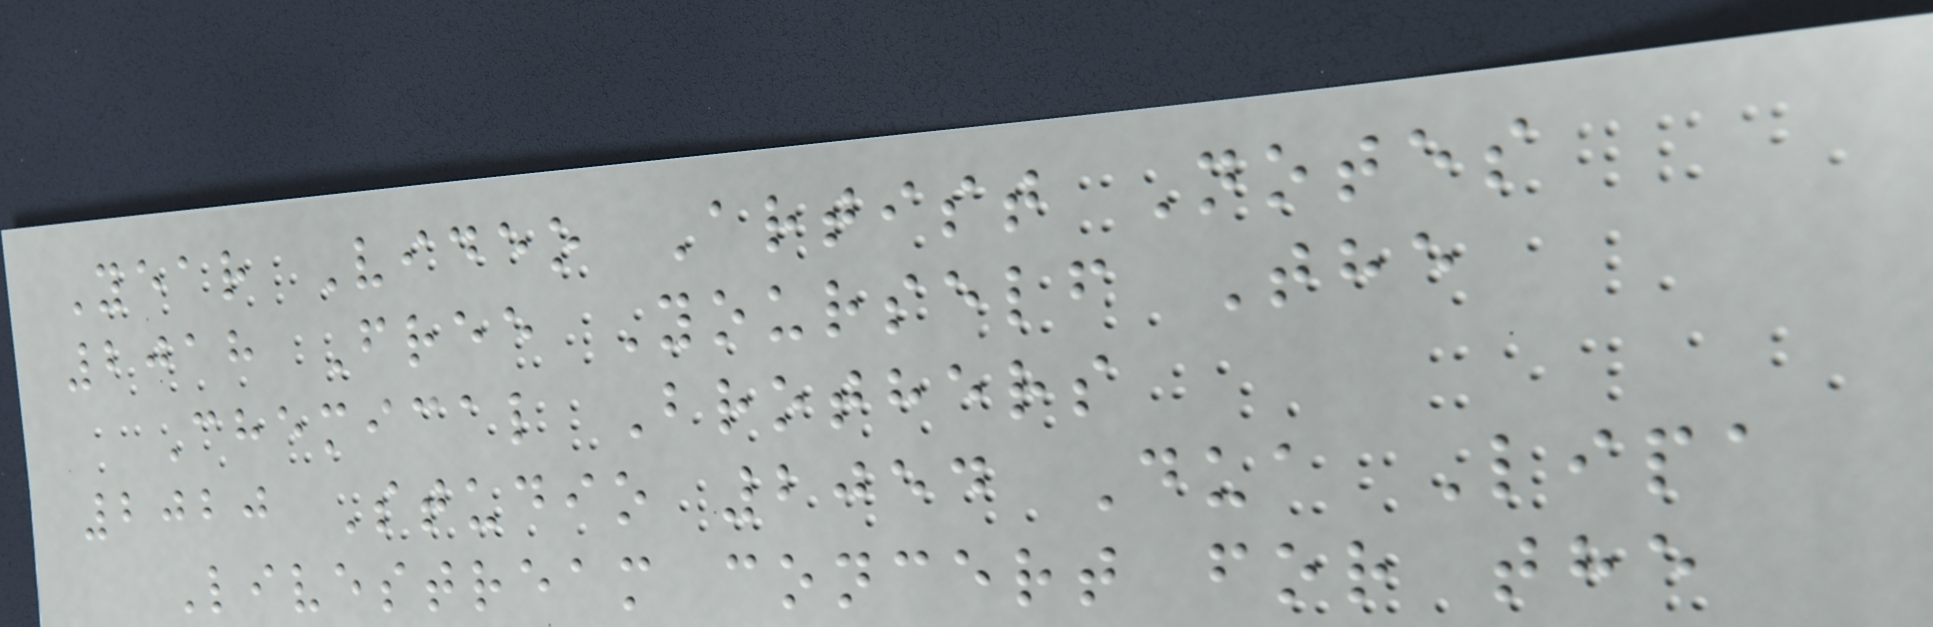Year Video Artist Notes
2018 Free Yourself The
Chemical Brothers
2020 Studio 2054 Dua Lipa
Livestream concert for the
